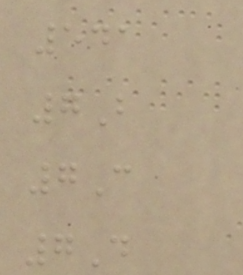541
7B
7C
7D
